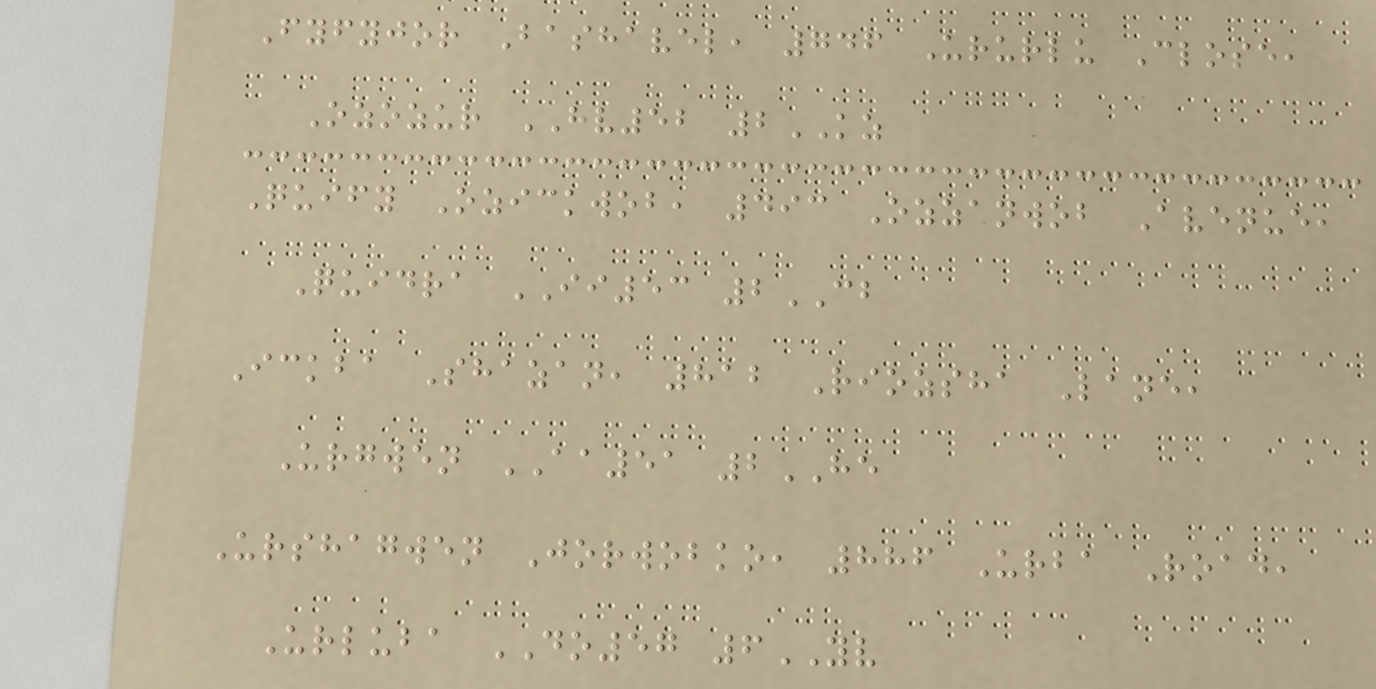Fyfyjor Bashavel, 746 Ururlu Close,
Ozozur HV52 2KZ
Quify Ozickwob, 493 Ozzanwob Avenue,
Quidra II53 2CB
Ickba Shazan, 812 Riozsha Lane,
Urgwen AA51 2HE
Urshagwen Jorwobko, 886 Urba Road,
Urluba DO57 6YV
